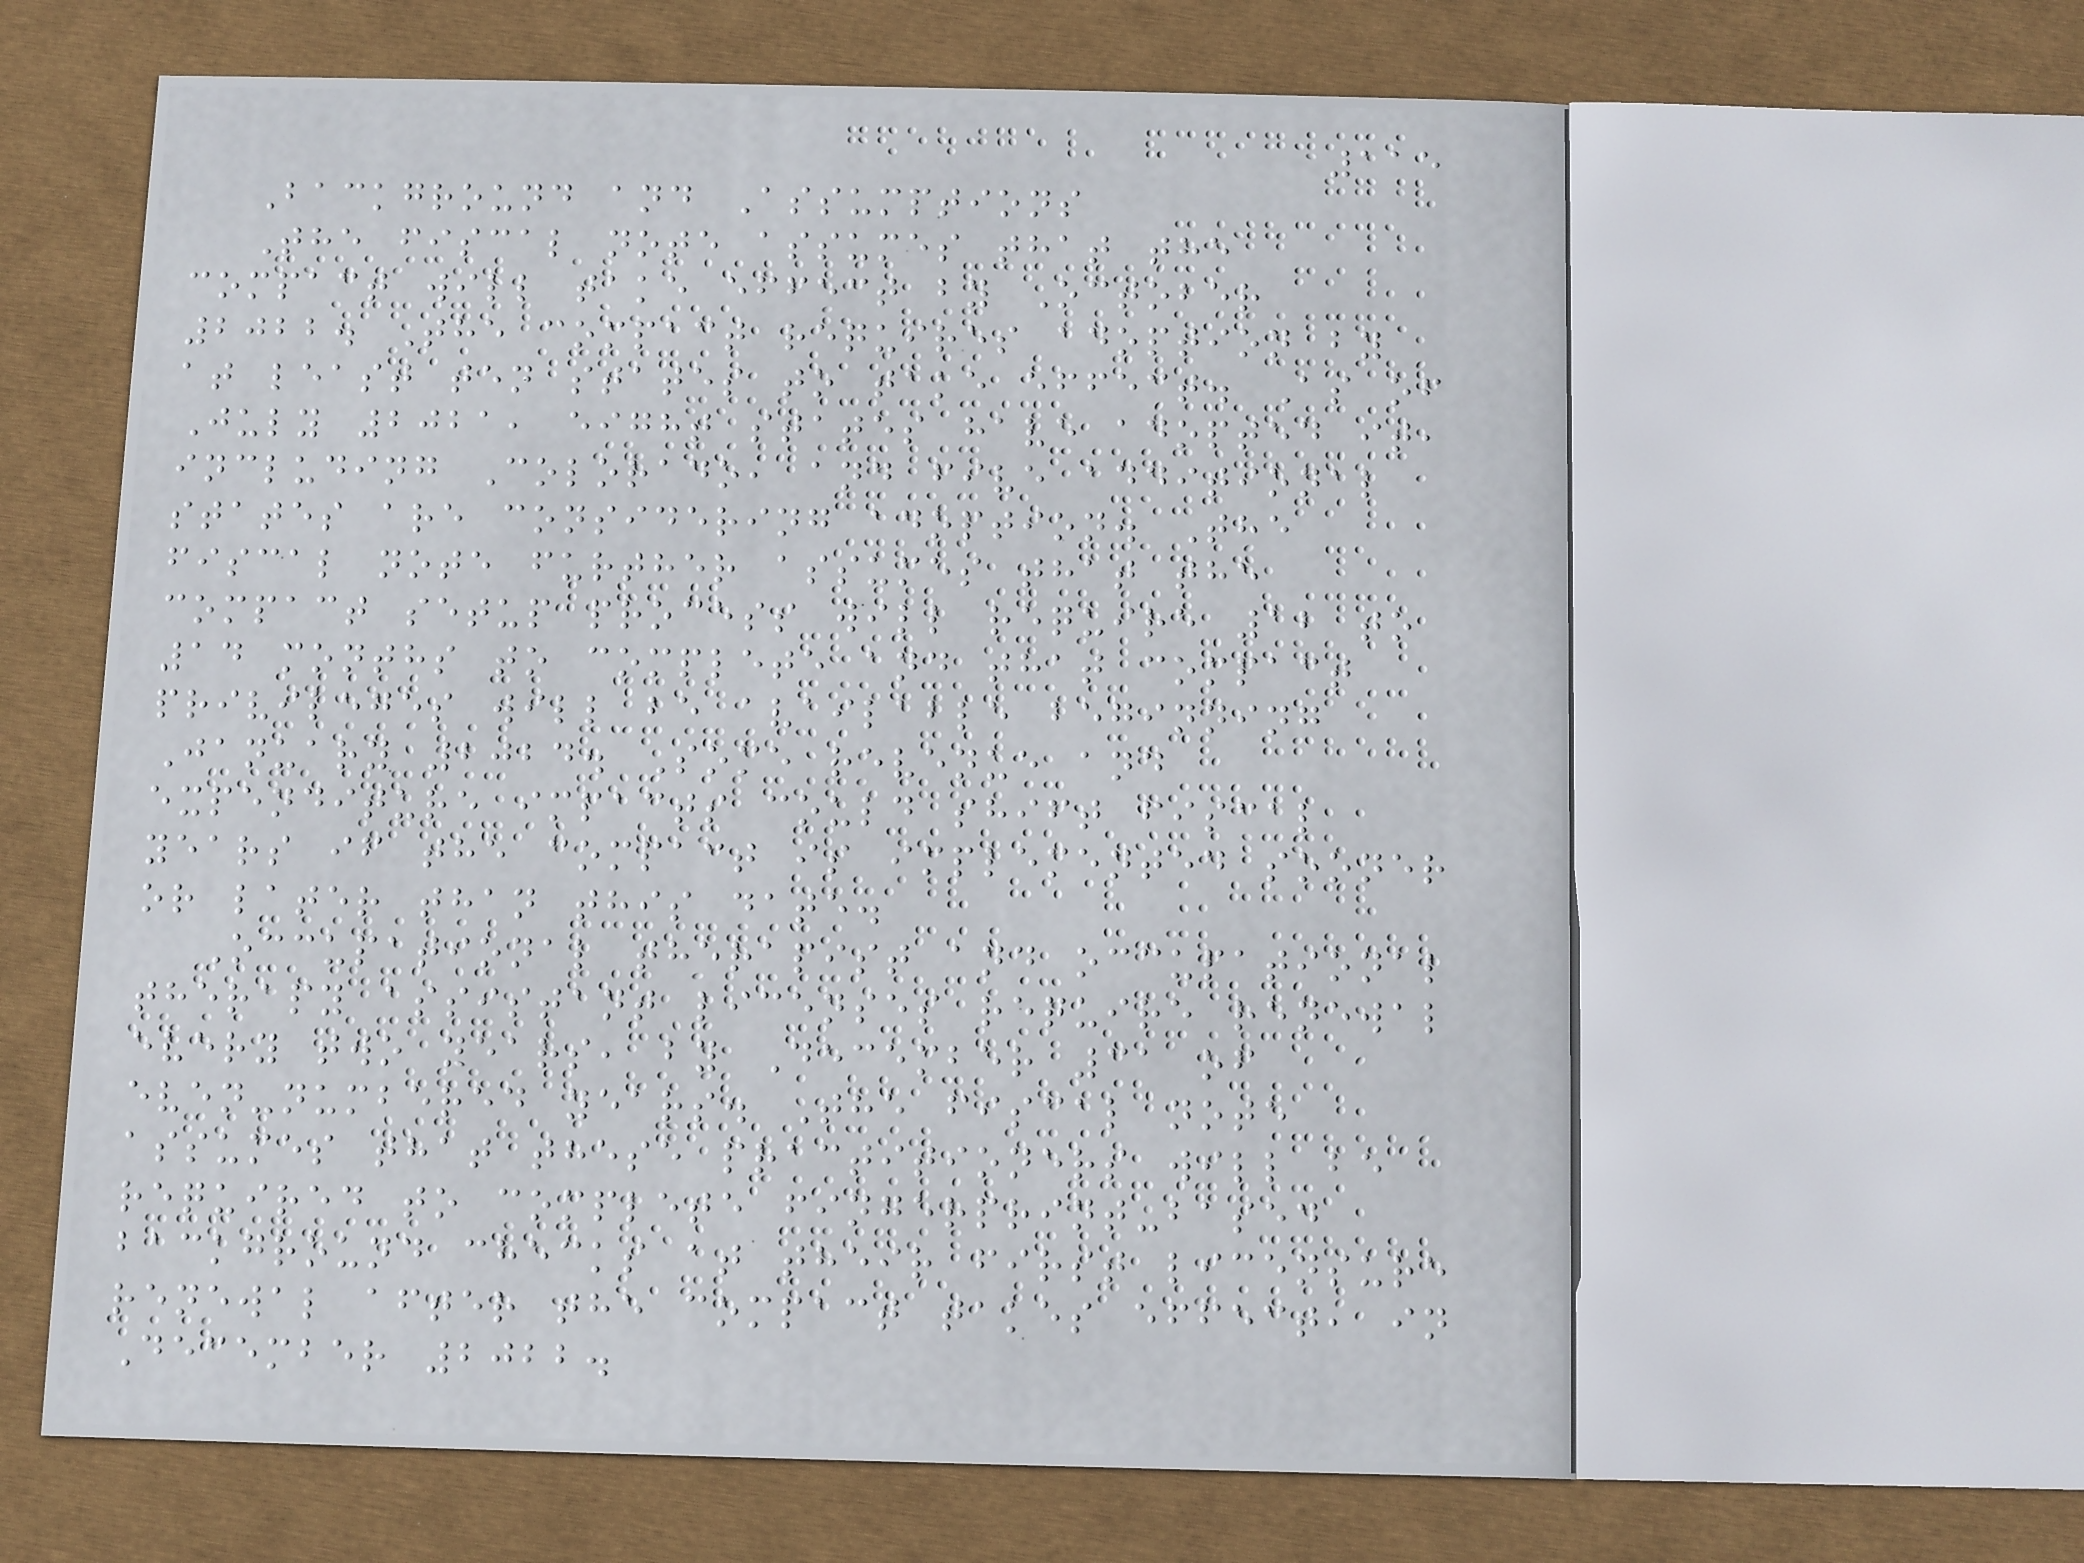115
Background and Assumptions
The fiscal note assumes that the
compact will take effect by October
2022. The compact requires adoption by
at least ten states to take effect. As of
July 2021, eight states have adopted it,
including Colorado, and five additional
states are considering adoption. The
fiscal note further assumes that the
compact setup process will require 12 to
14 months to complete and that compact
privileges will be available beginning
January 2024. Some revenue and
expenditure impacts could shift fiscal
years if the compact is implemented sooner
or later than this date.
Occupational therapist and occupational
therapy assistant licenses require renewal
every two years, by December 31 of
even-numbered years. The fiscal note
assumes that these practitioners will be
required to complete fingerprint-based
background checks at their first licensure
renewal after the compact takes effect, in
December 2022.
